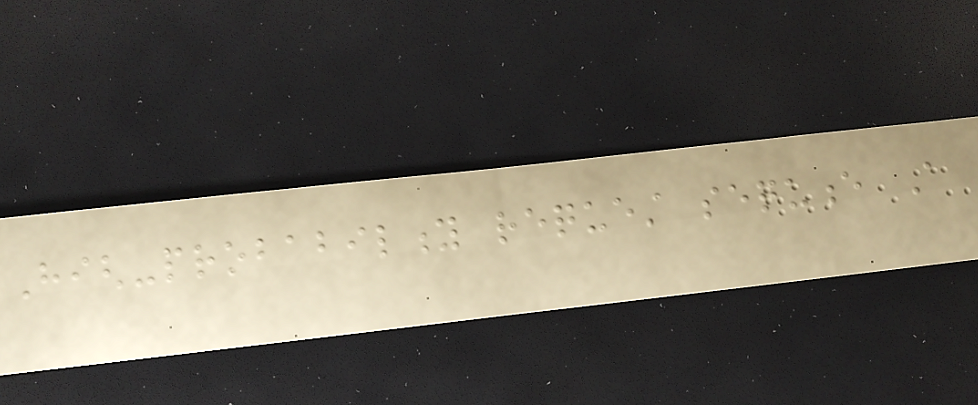High-probability request sequence A
